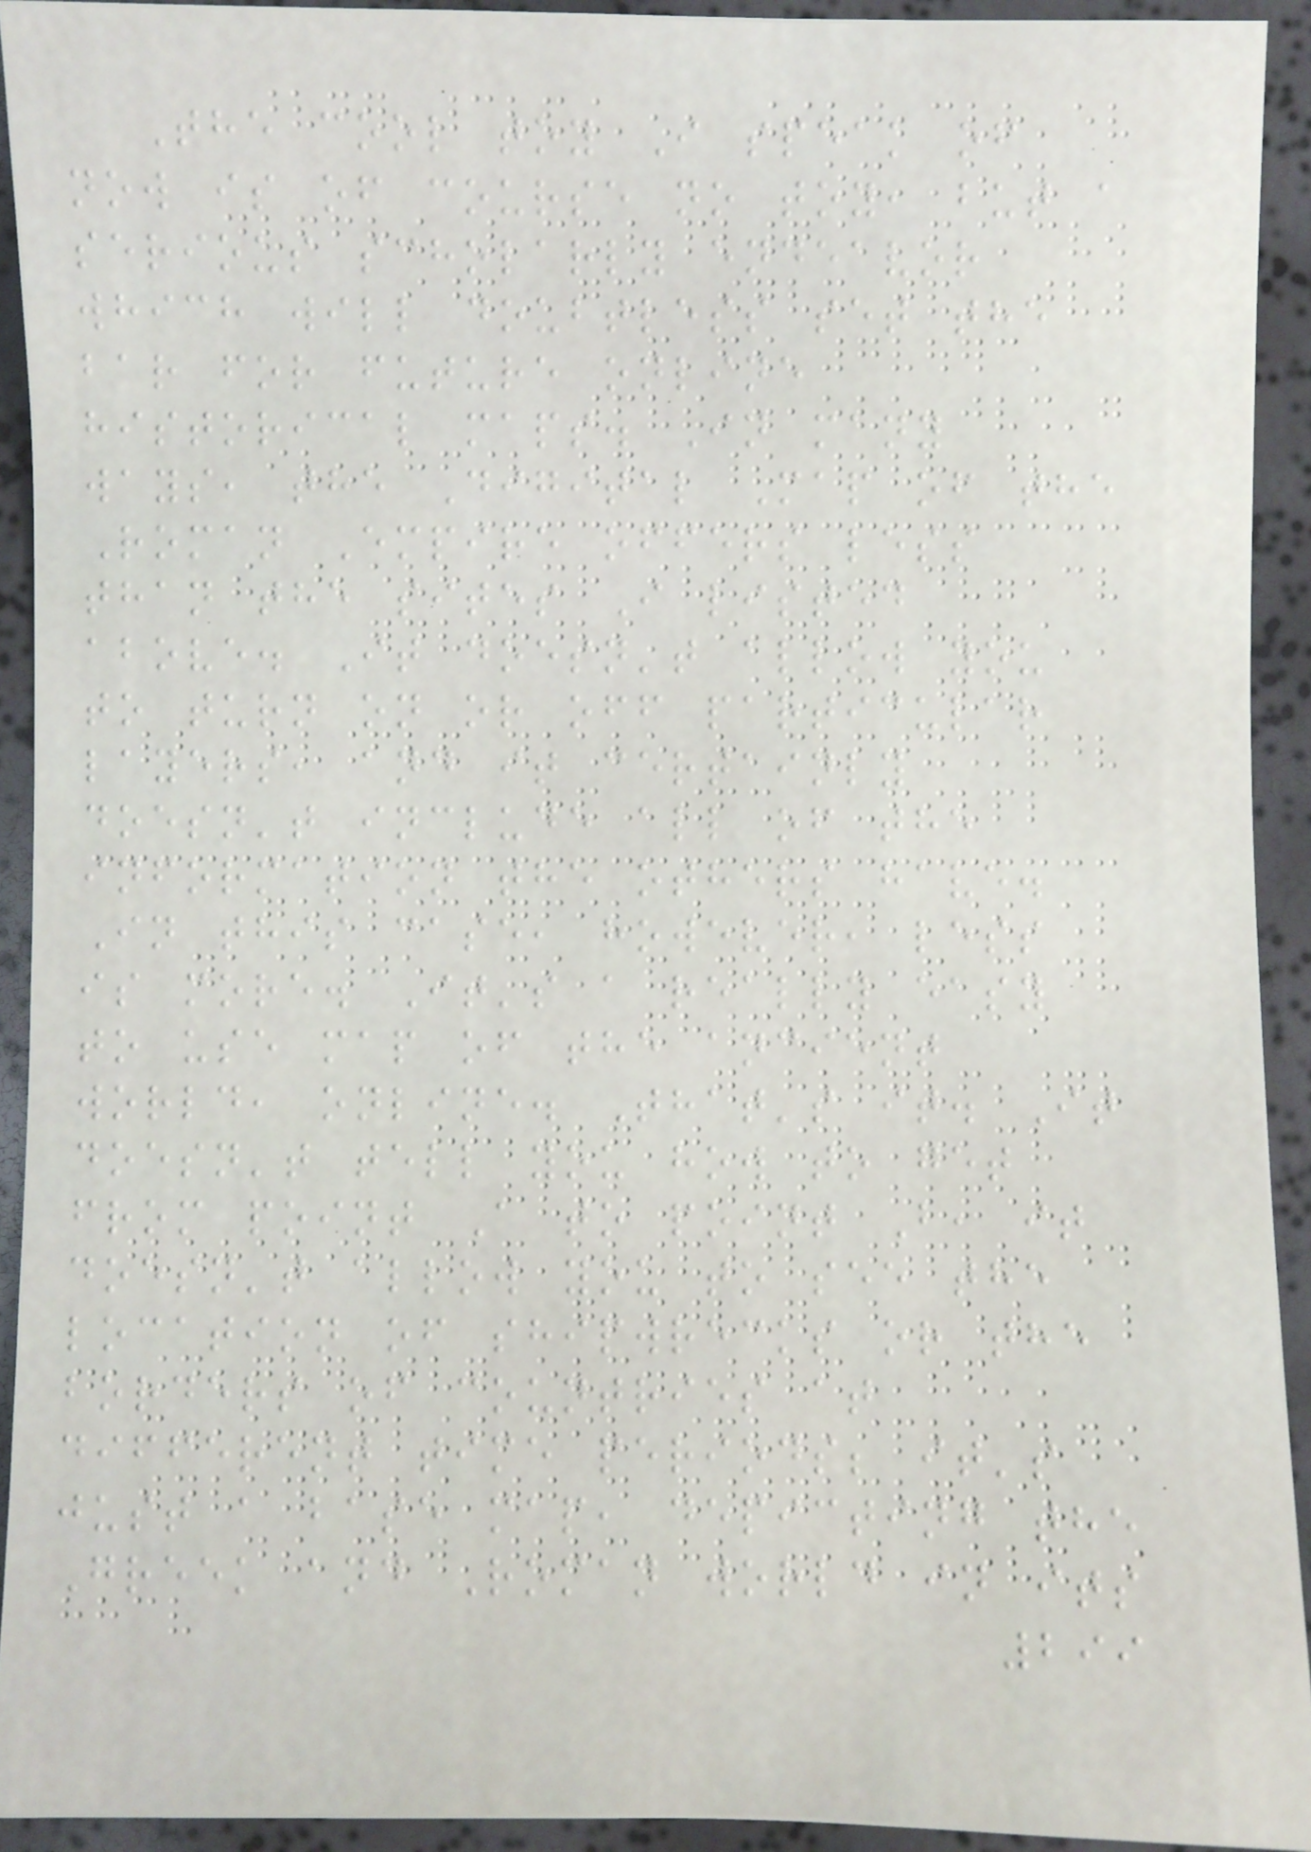The cool toy I speak of
now is of course no toy, but a
serious scholarly endeavor
which will doubtless set the
bar for future online
historical maps. In many
ways, the Digital Map of the
Roman Empire offers less
than the sites I listed
above. It doesn't allow you
to turn on or off particular
layers, and it certainly
doesn't include all of the
information the others have.
In this case, however, less
is more. It's a really easy
to use map of the ancient
world, online. That's it. It
doesn't tell you how to get
from point A to point B, it
doesn't allow you to see the
location of shipwrecks or the
borders of countries at
different time periods; it's
just a base map, depicting the
Greek and Roman world in its
299
